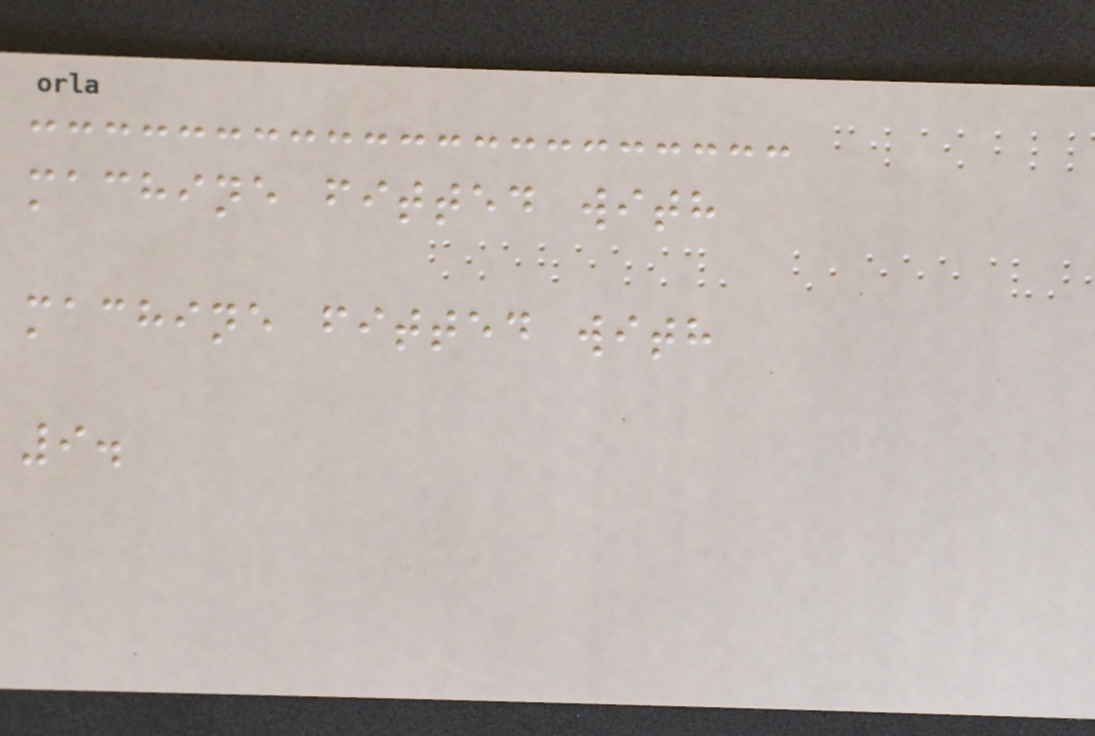machine fitted with
machine fitted with
9.
